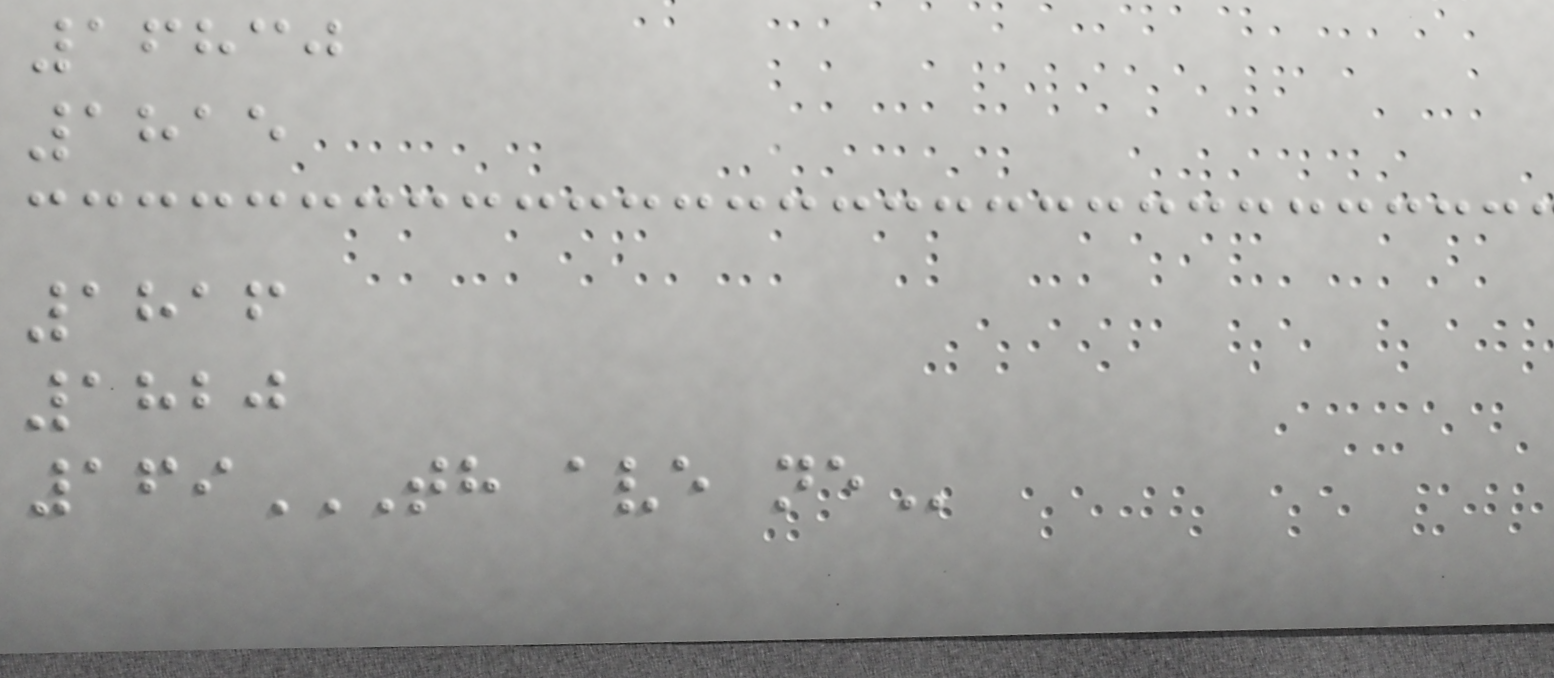16830
1815
1816
1820
169TH AVE NE
